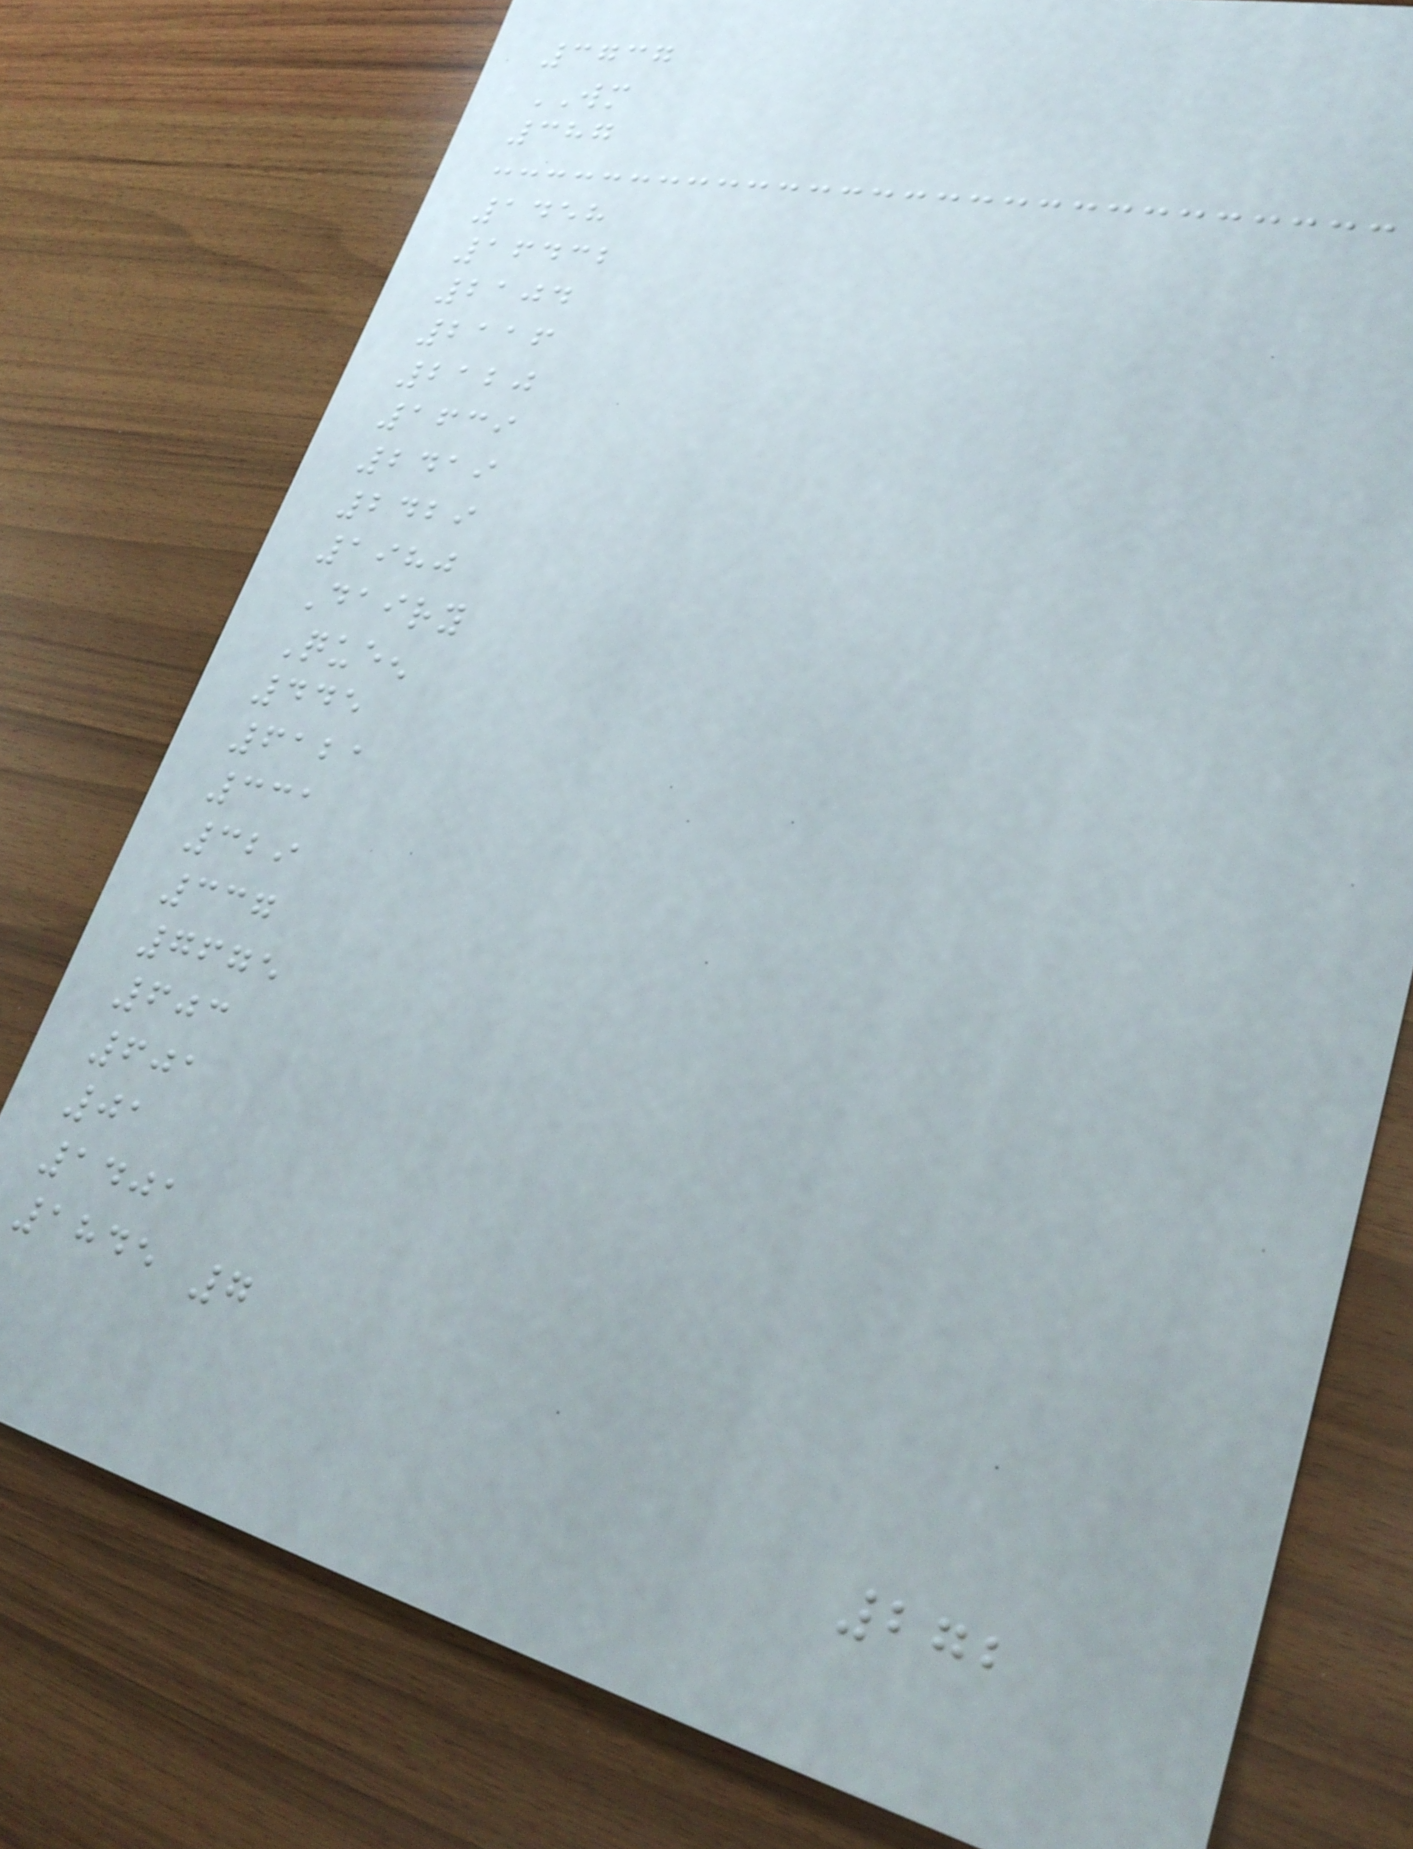3737
WM
387
1458
16432
2104
2116
2120
1639
2419
2429
1980
Dairy
Queen
445
6121
331
329
337
7675
603
601
01
1401
1845 7
272
